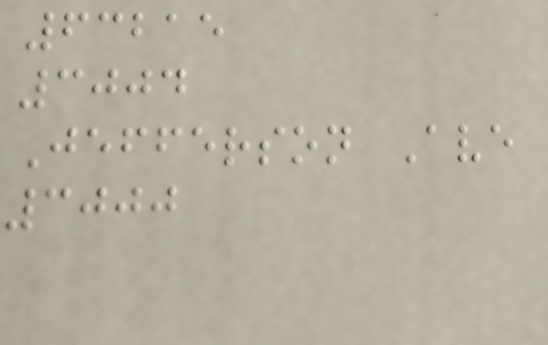63215
3004
Jefferson Ave
3000
